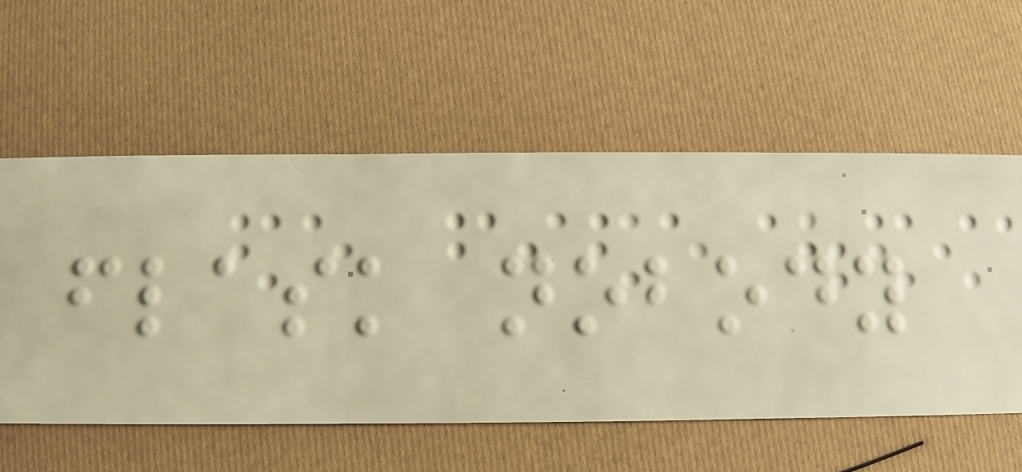flask nobody
